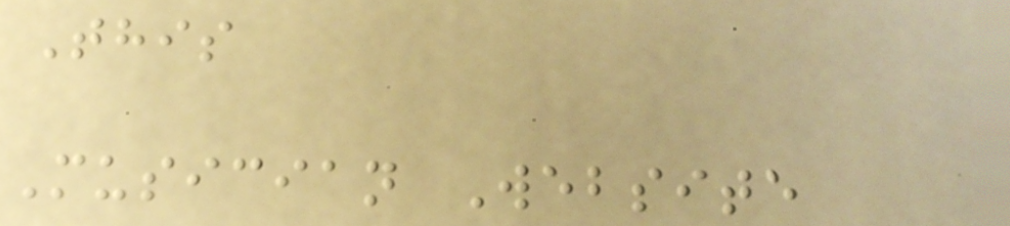This
Musician Website
